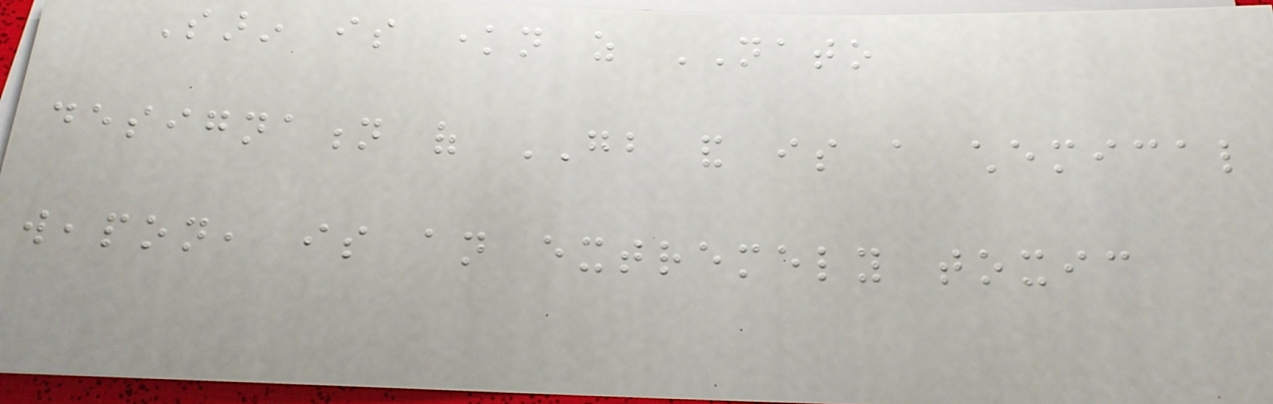Sarin is known as NATO
designation of GB and is a chemical
weapon, is an extremely toxic
